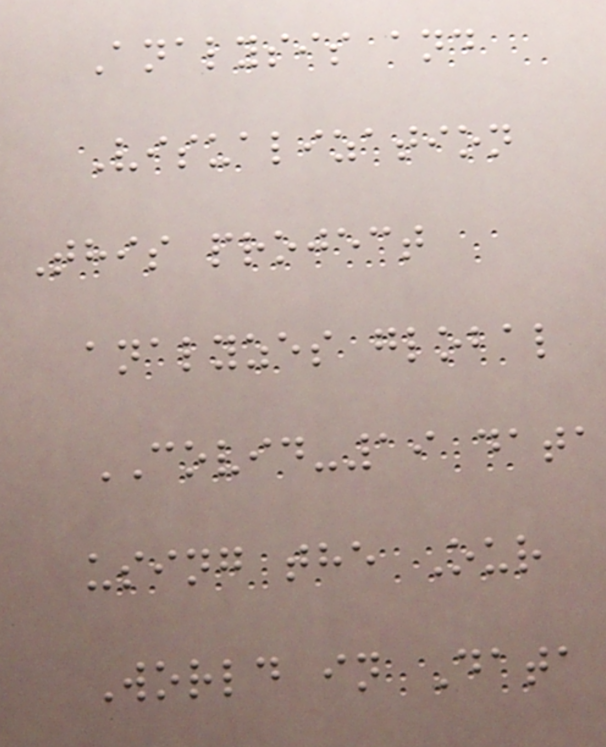Analysis and
Visualization
This project
analyzes global
COVID-19 data
using the Our
World in Data
